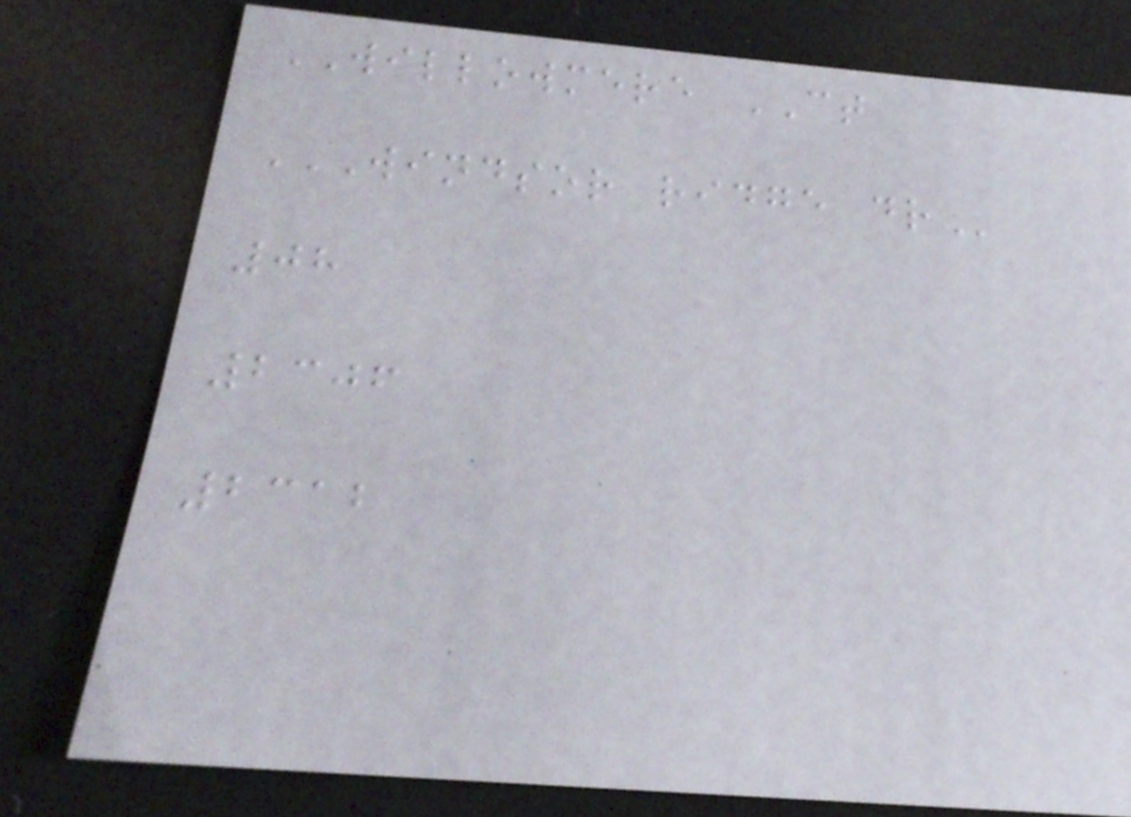WILLOWMERE CT
WINDSOR RIDGE DR
08
2306
2312
